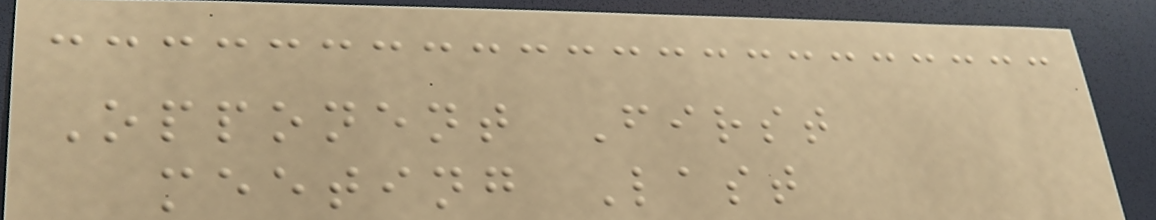Opponent First
meeting Last
